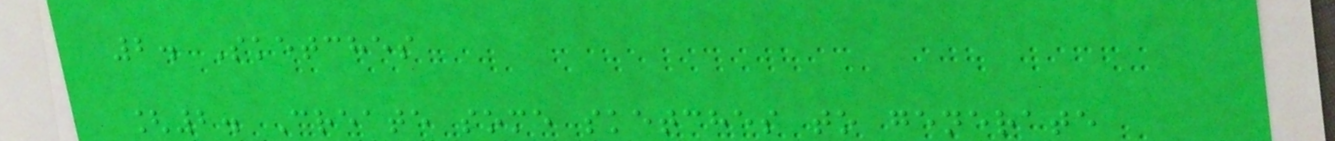2. Sketches
[2. Create some sketches to generate
